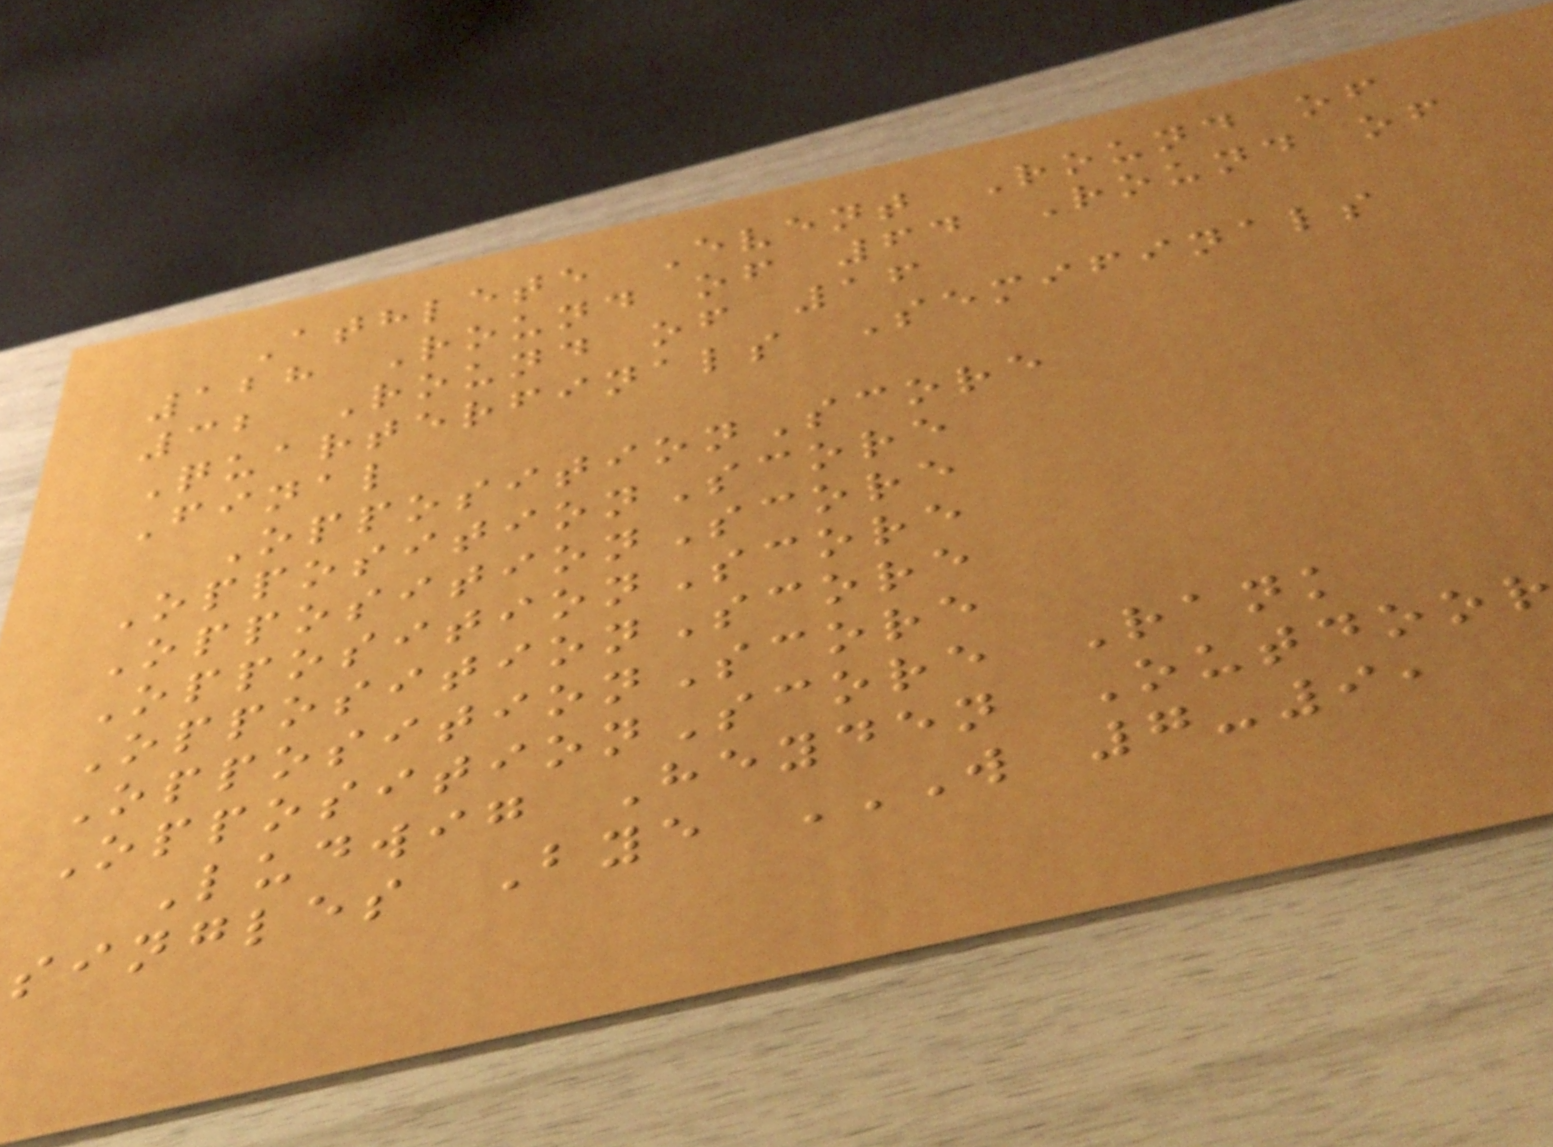Athlete Event Round of
128 Round of 64 Round of
32 Round of 16
Quarterfinals Semifinals
Final
OppositionScore
OppositionScore
OppositionScore
OppositionScore
OppositionScore
OppositionScore
OppositionScore Rank
Ludwig Heyden Outdoor
singles Bye W 7-9,
